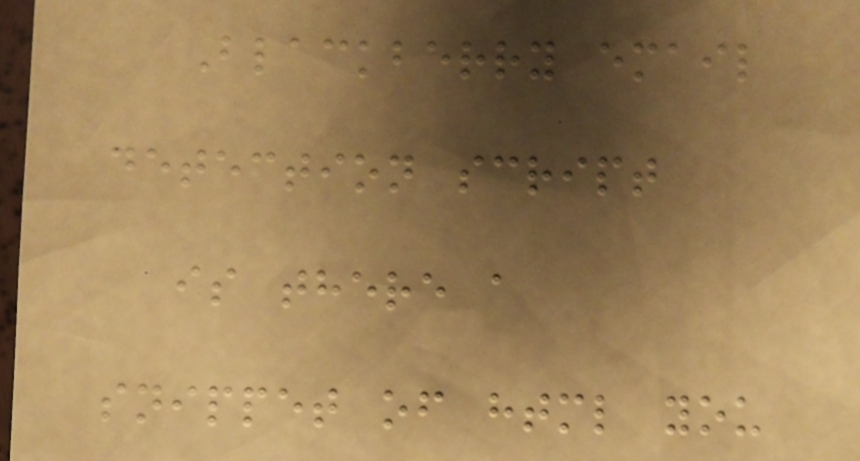Blackberry email
detection script
is there a
snippet of html you
